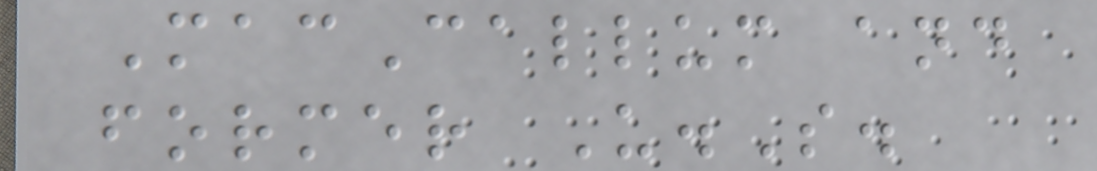MacCallum and
former U.S.
